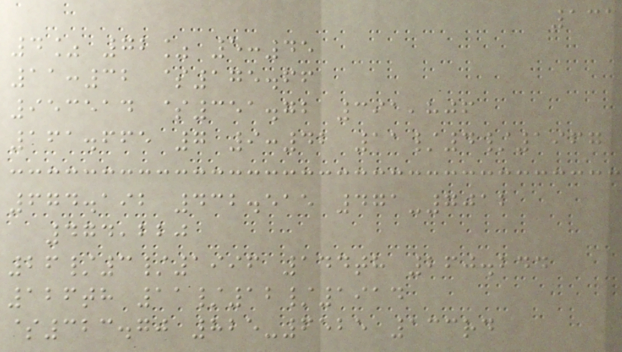131
4% 72% 5:45
11:32 $175.66
953514 $351.72 391,806
161.665 7 9:42 11/4/1967
674.192 432.515 471-7012
474,220
26/3/1996 144th 260.244
126th 11/12/1914
$323.70 825-6525 133rd
